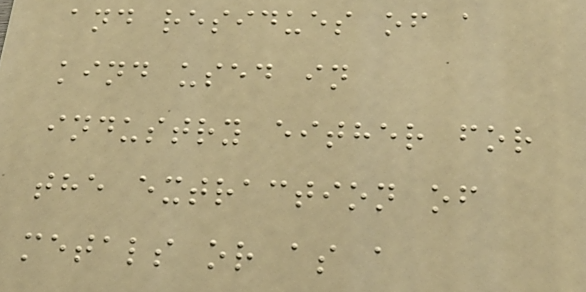and residues of a
kind used in
industry either for
the extraction of
metals or as a
